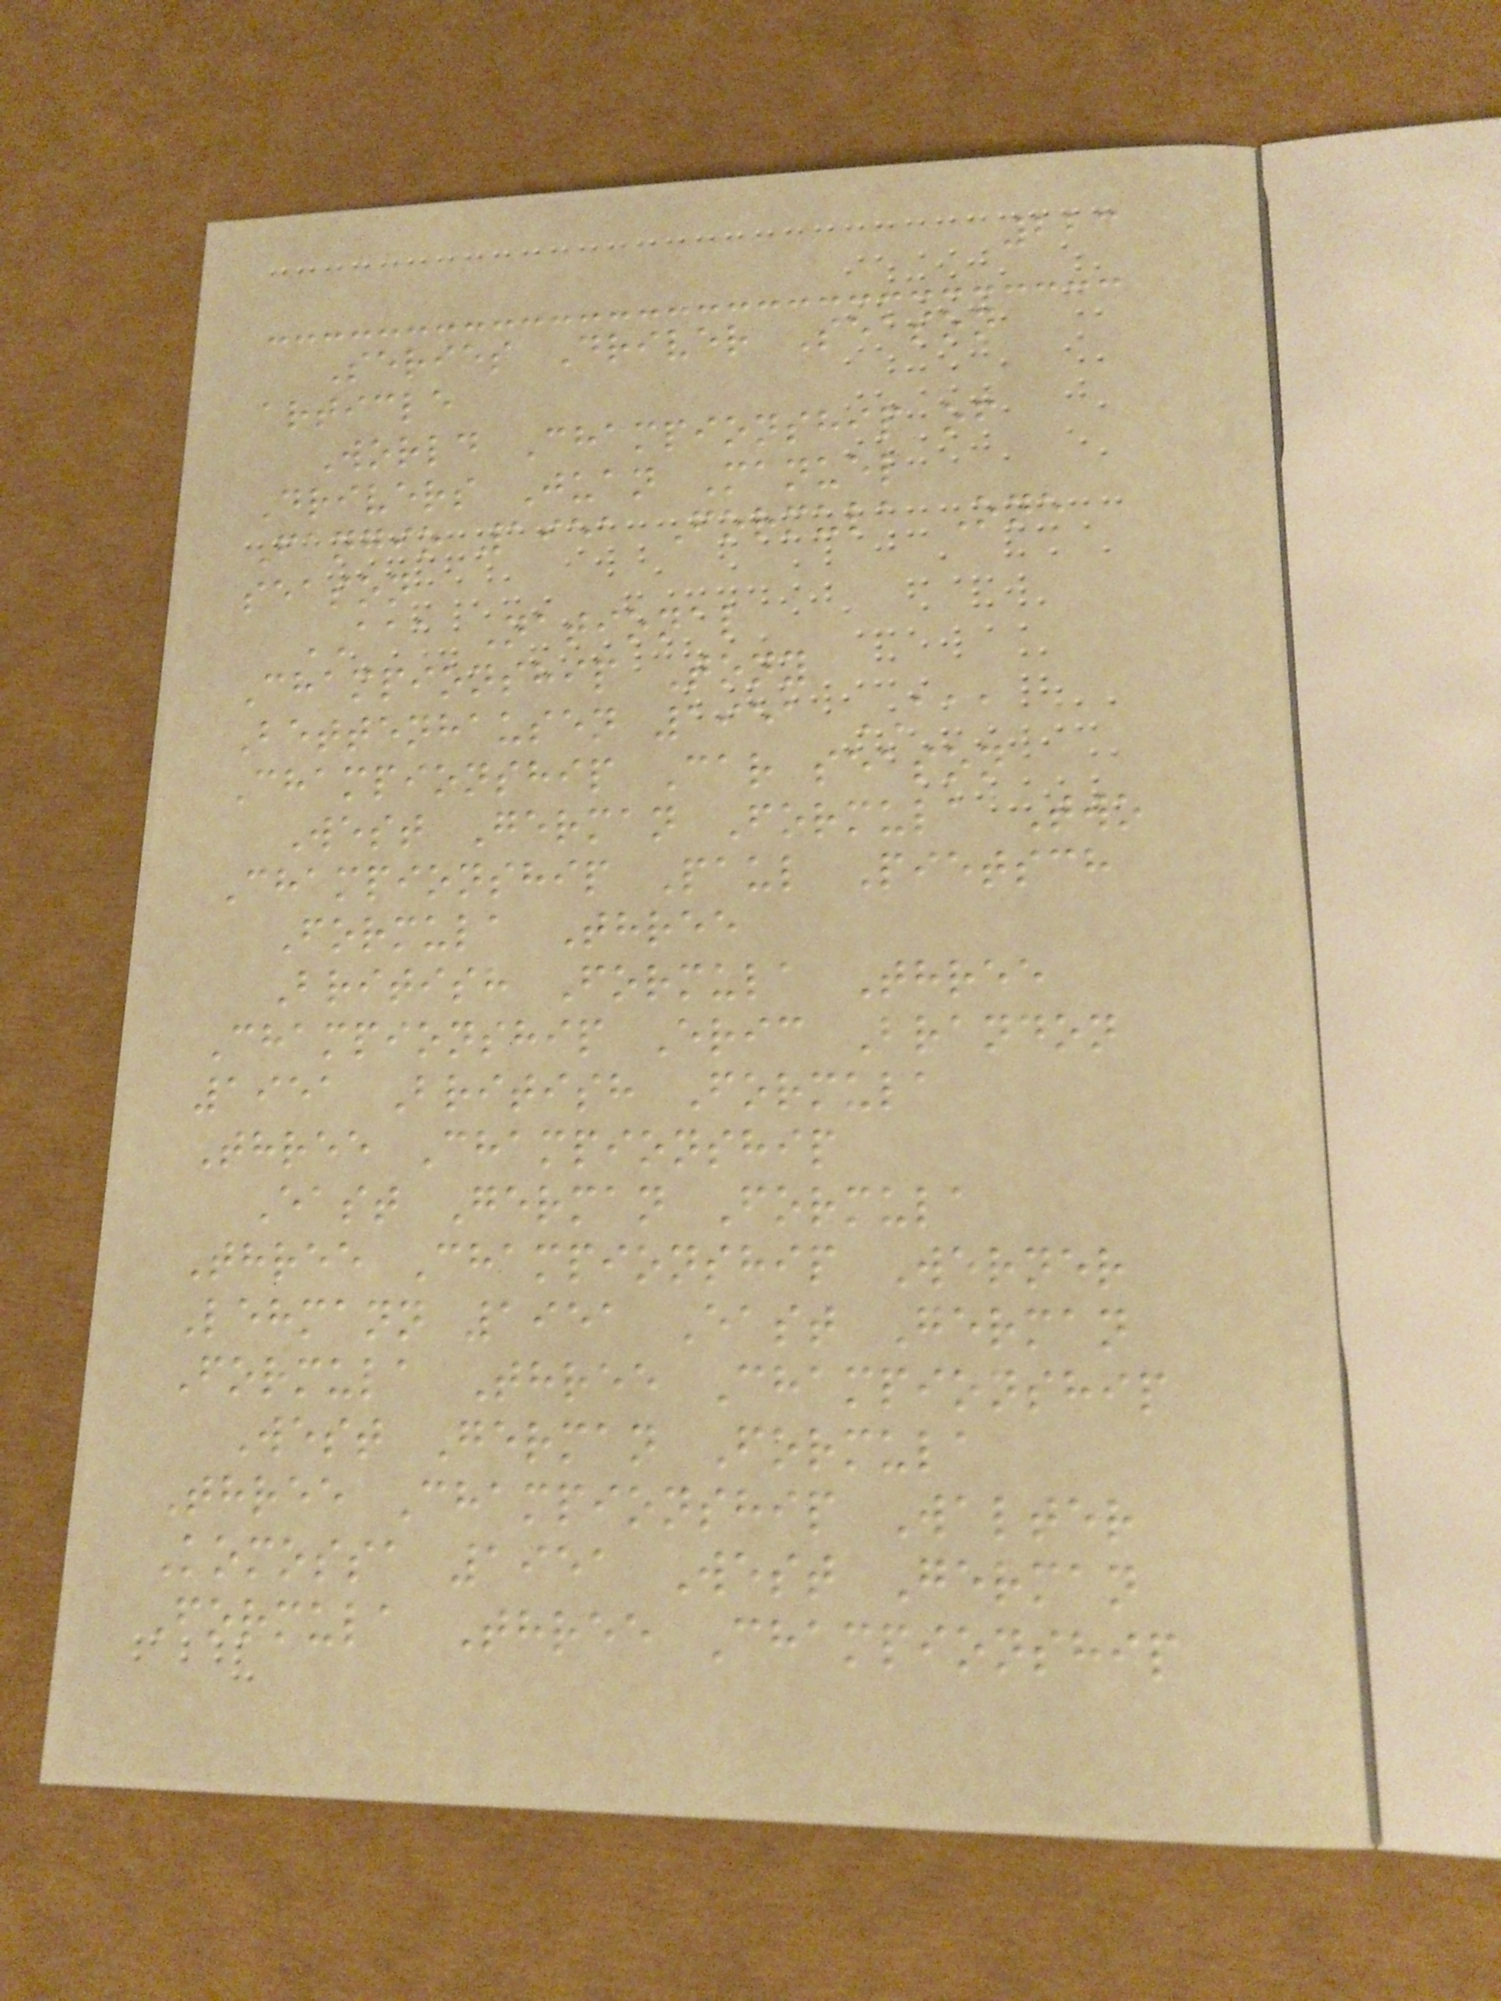223
Series Driver Season
article
World Championship of
Drivers Juan Manuel
Fangio 1951 Formula One
season
AAA National
Championship Tony
Bettenhausen 1951 AAA
Championship Car season
West German Formula Two
Championship Paul Pietsch
Formula Three
British Formula Three
Championship Eric Brandon
1951 British Formula
Three Championship
East German Formula
Three Championship Werner
Lehmann 1951 East German
Formula Three Championship
West German Formula
Three Championship Walter
Komossa 1951 West German
Formula Three Championship
